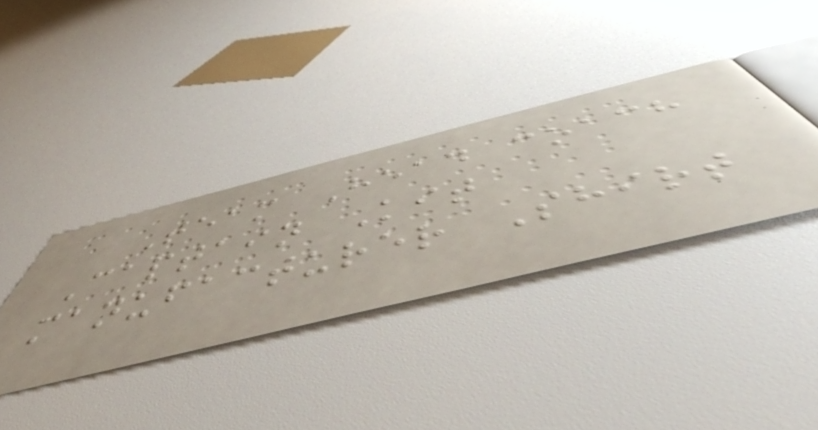Team Head coach
Captain Kit
manufacturer Shirt
